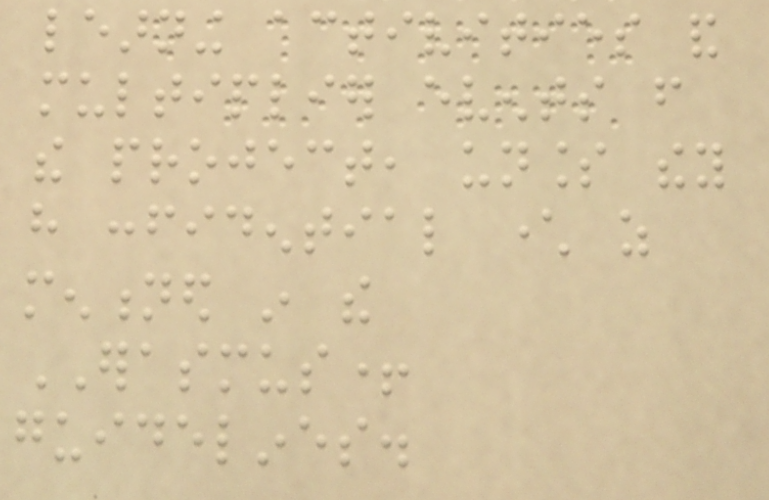learning activities and
multiplier events from
the project, unless they
have confidential character as
mentioned in the
ERASMUS+
guidelines.
